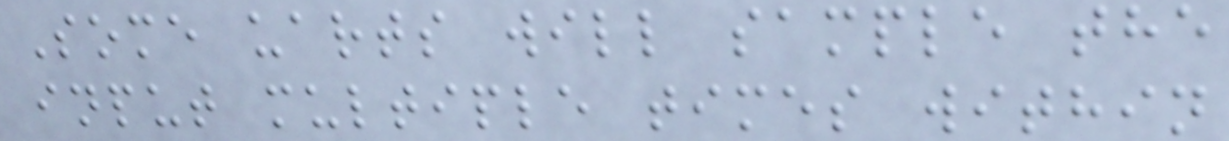Some uarts will sample the
input multiple times within
